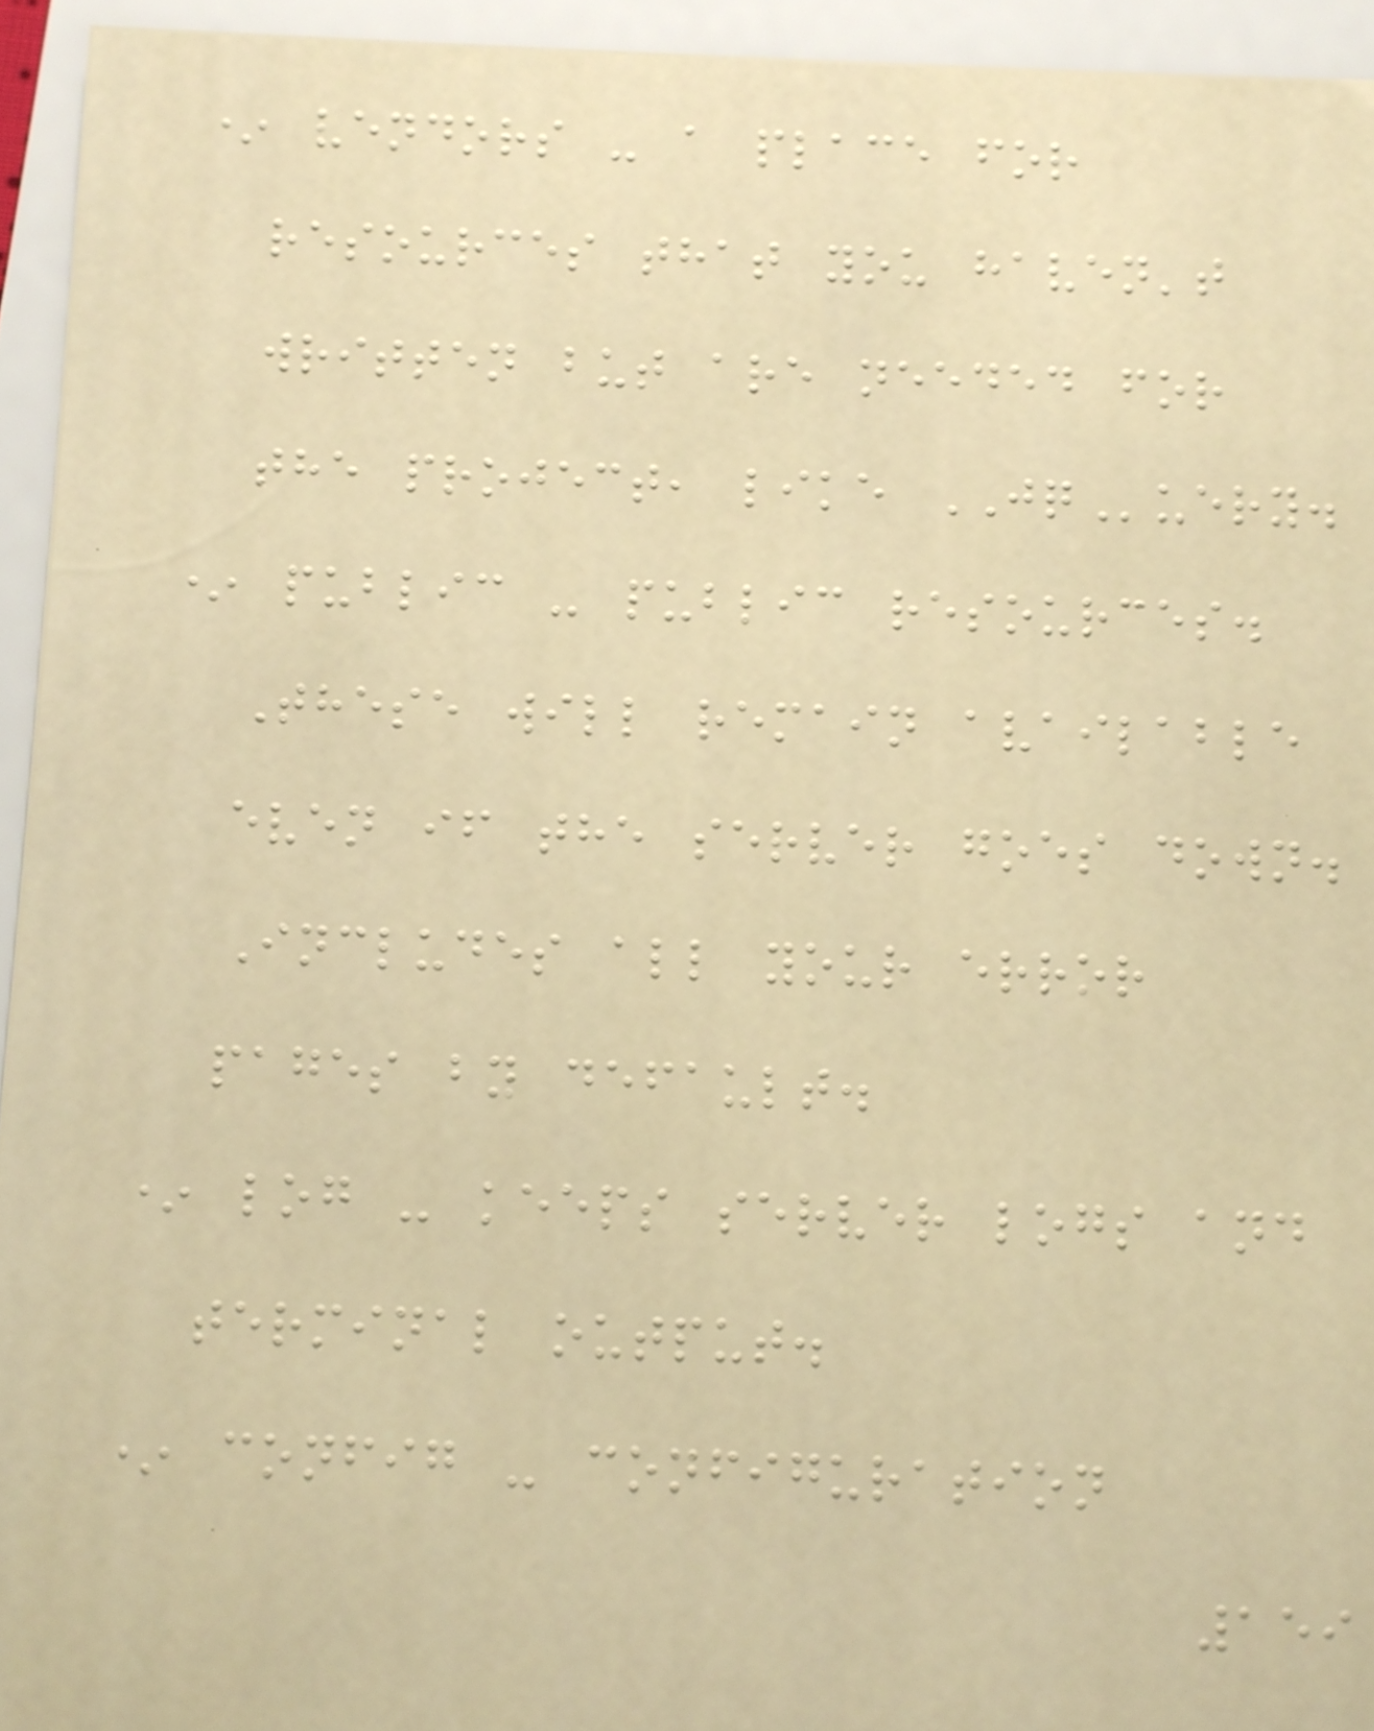* vendors - a place for
resources that you haven't
written but are needed for
the project, like JQuery.
* public - public resources.
These will remain available
even if the server goes down.
Includes all your error
pages by default.
* log - keeps server logs and
terminal output.
* config - configuration
159
